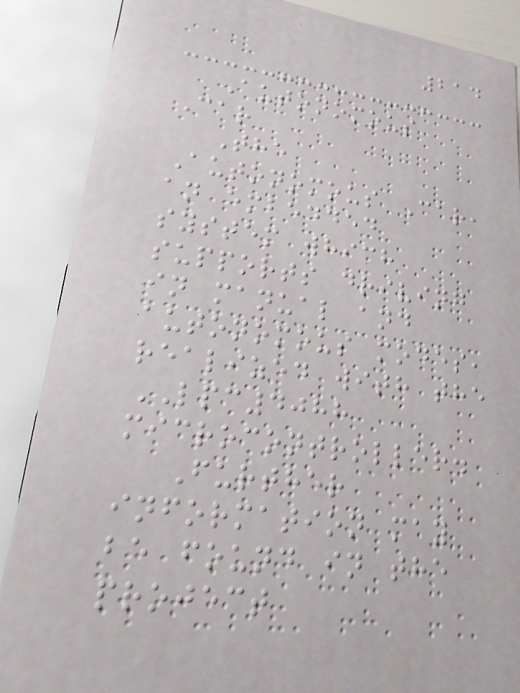214
Autonomous
Car
The
Autonomous Car,
an embedded
system which
supports driving
in manual and
autonomous modes,
realized with the
LPC4088
microcontroller.
Further
information may
be found in the
project
